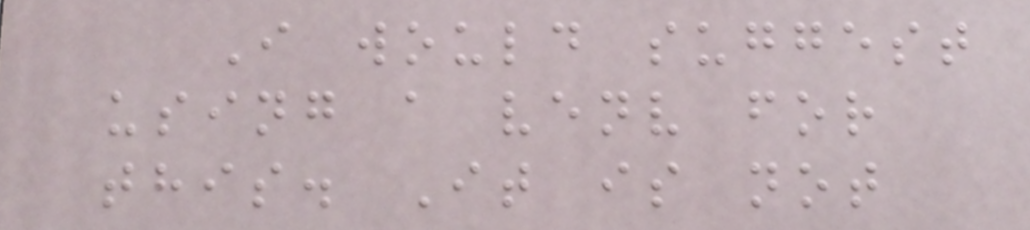I would suggest
using a venv for
this. It is not
